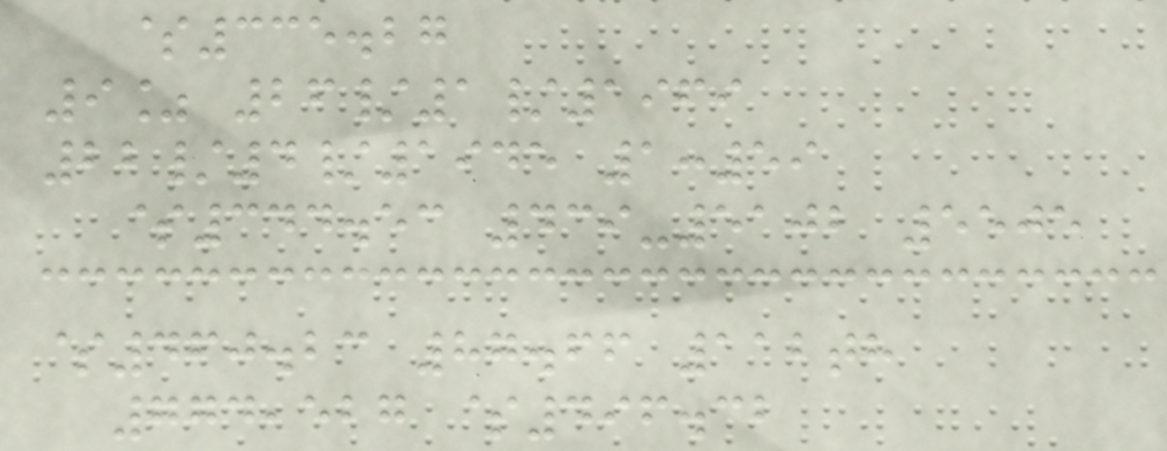$335.27
9% 26/1/1969
22/4/1945 1:59
$344.53 439-5102 5505
$460.23 87.66 112th
774,527 $496.32
